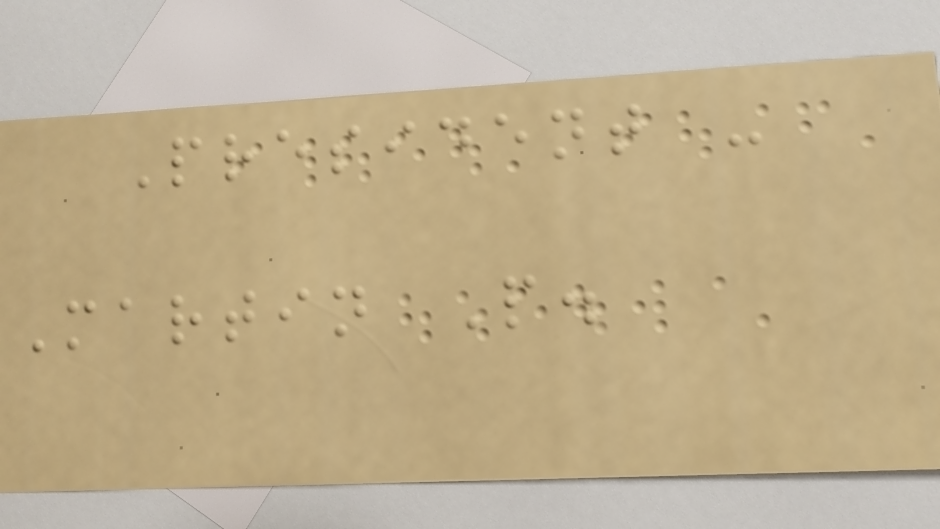President -
Martin P.
